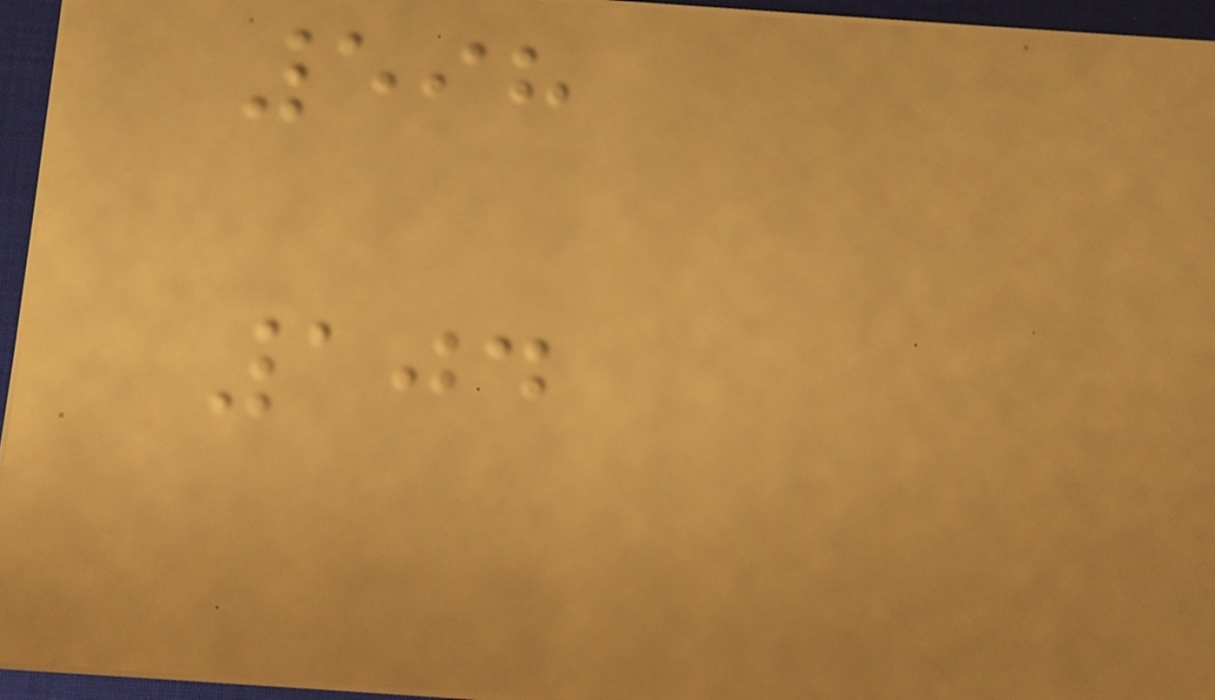598
104
